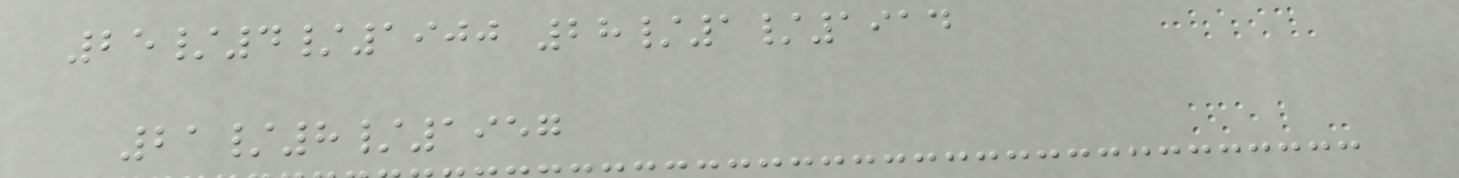25/4/1900 28/1/1914
21/8/1957
